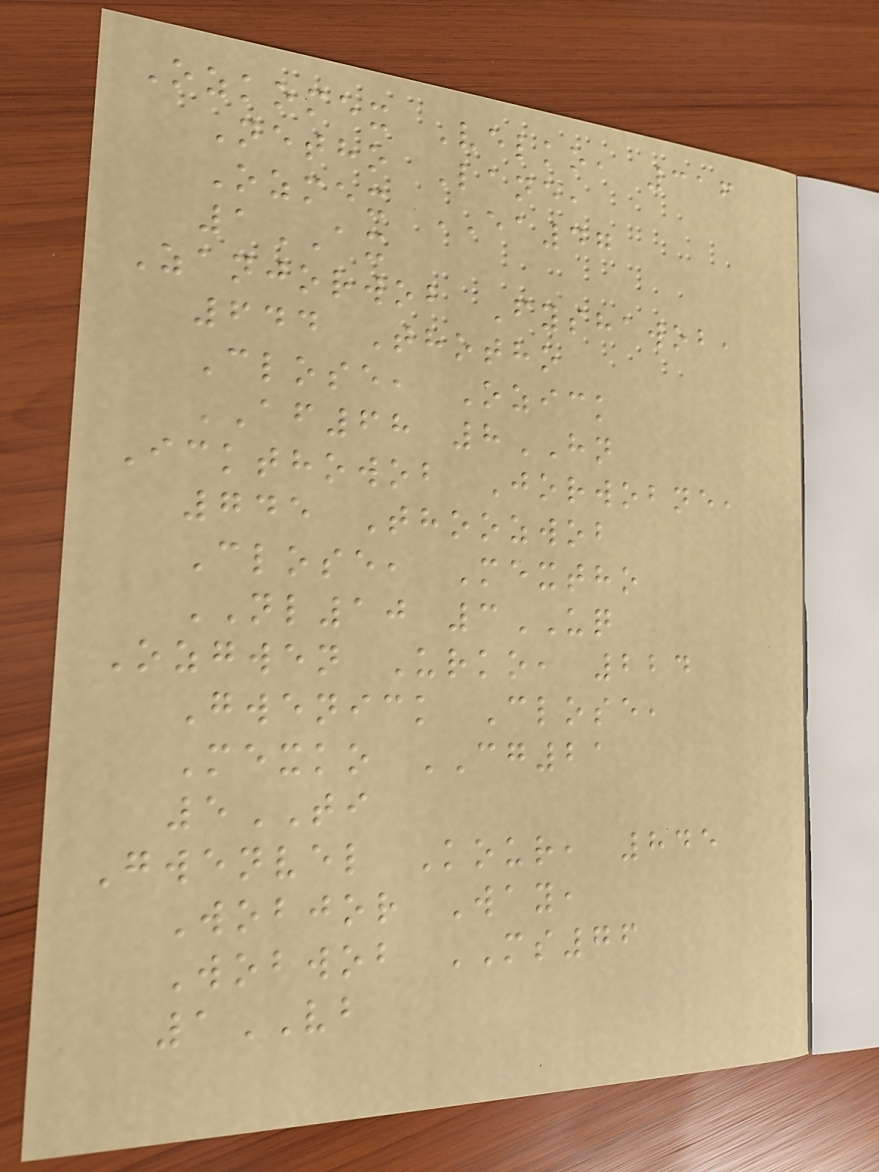Ozkomex Velko, 316
Netho Lane,
Ozmex EA47
1AX
Zanjorwob Fyshawob,
644 Thotho
Close, Ozick
AF68 8HN
Ickthowob Jorwobne,
745 Thoozwob
Close, Mextho
NL10 3UQ
Ozgwen Urko, 224
Gwenick Close,
Mexko CG21
5TI
Gwenvel Kour, 845
Wobjor Way,
Wobwob MS76
1VB
